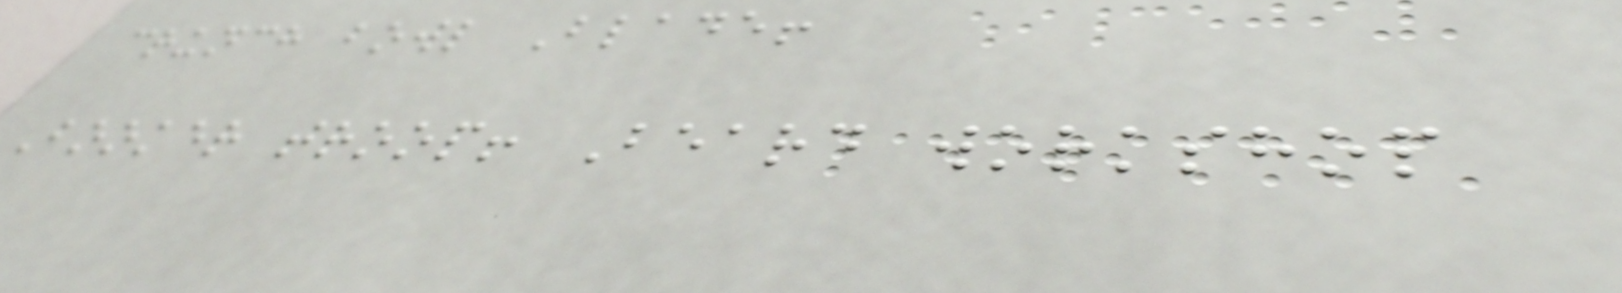crunch bowl Blade!
Booker troop! Beard workshop
